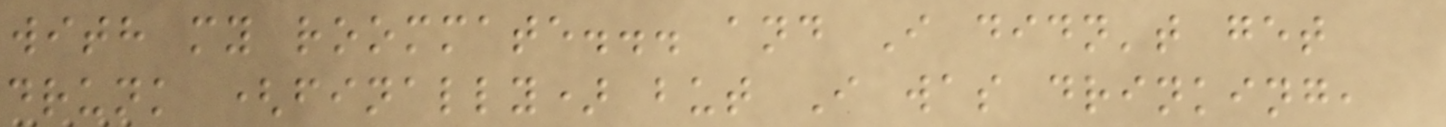with my roommate... and I didn't get
drunk (finally) but I was drinking,
